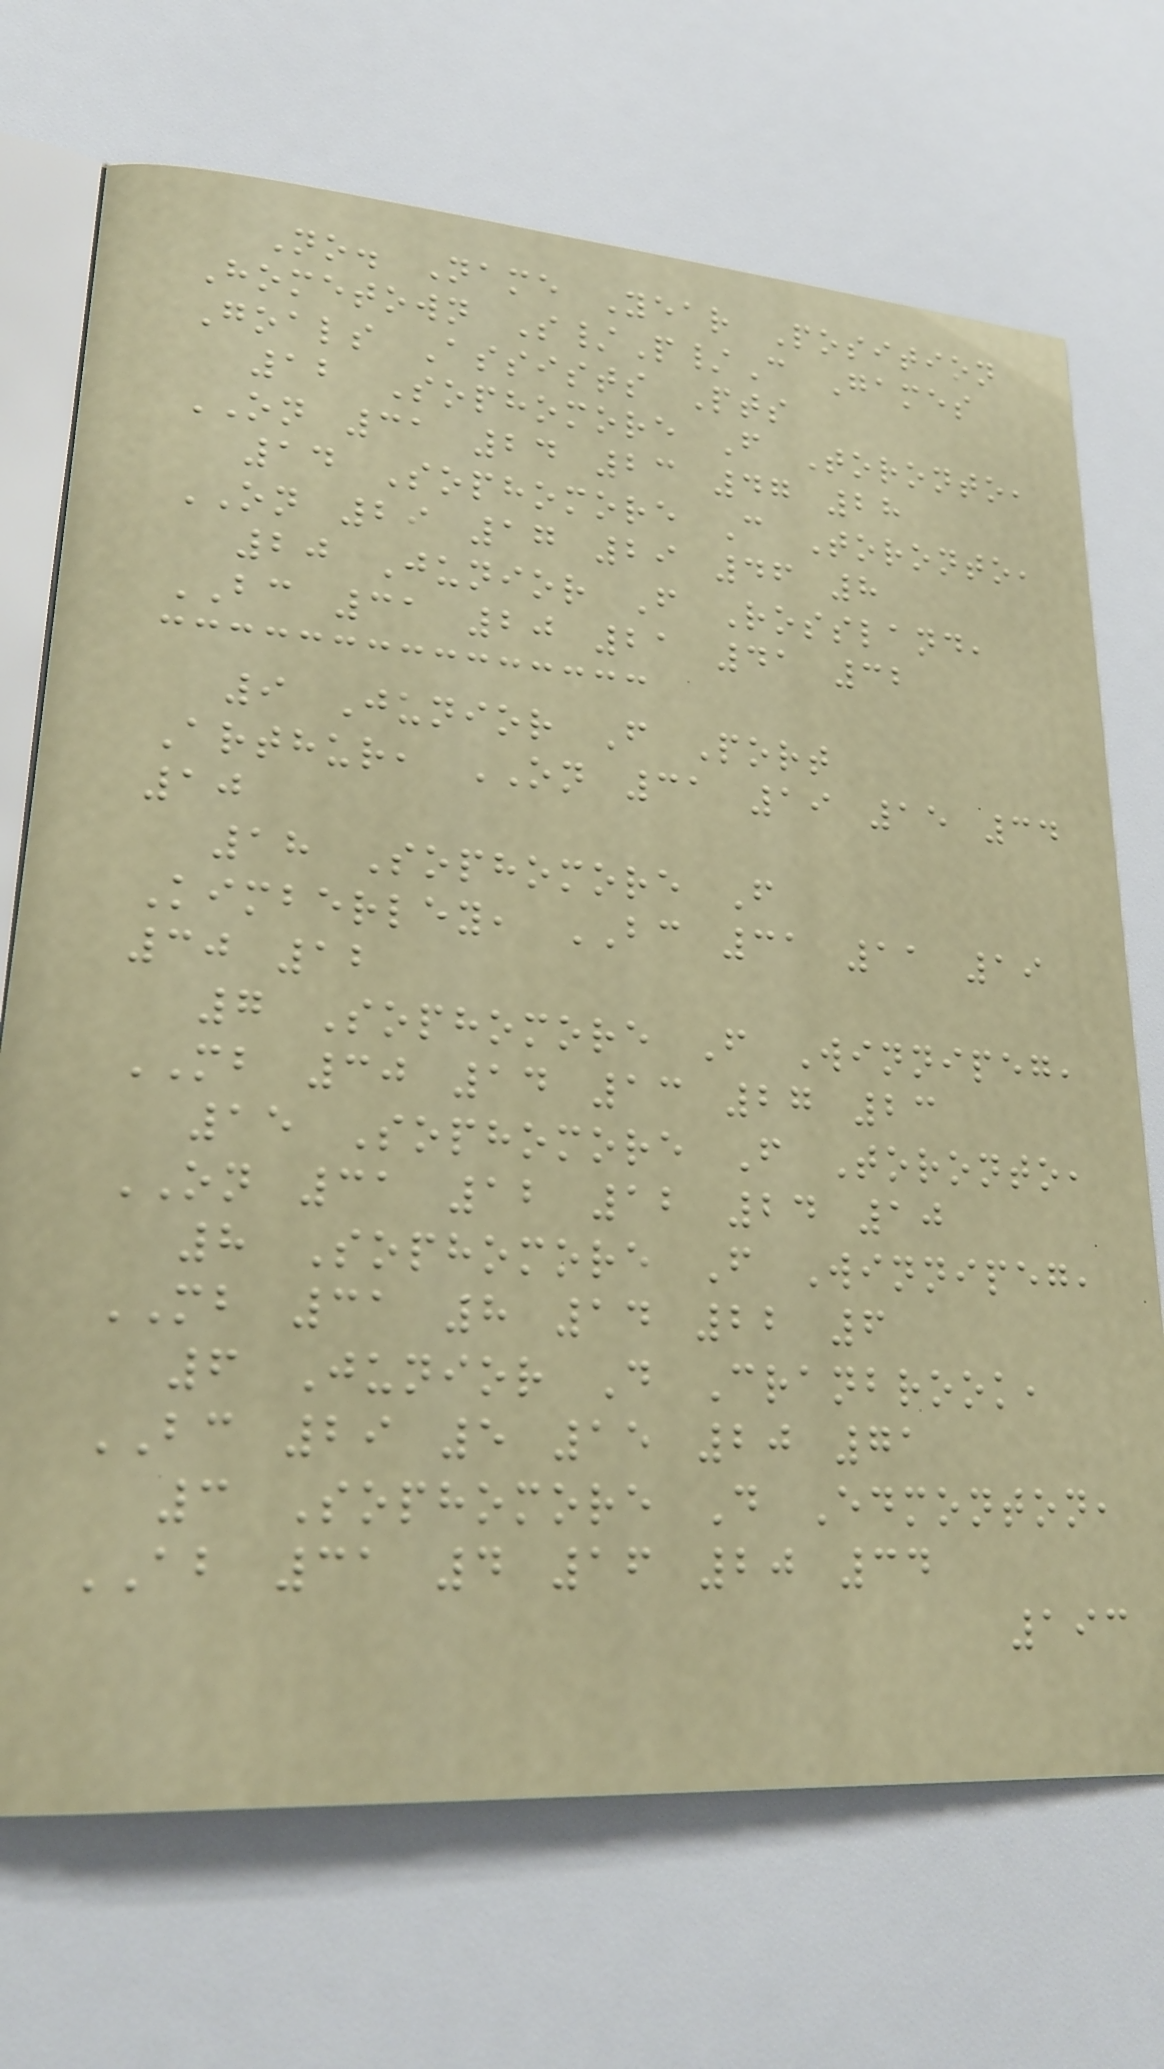No. Name Year Position
Hometown S/P/C Games
Goals Assists Pts
12 Sophomore F Toronto,
ON 31 24 23 47 28
14 Sophomore C Toronto,
ON 29 17 29 46 8
20 Junior F Rossland,
BC 31 20 21 41 32
9 Junior F Port
Arthur, ON 31 19 15 34
10
18 Sophomore F
Kimberley, BC 31 11 19
30 12
7 Sophomore F Winnipeg,
MB 30 14 13 27 23
15 Sophomore F Toronto,
ON 31 12 12 24 10
8 Sophomore F Winnipeg,
MB 31 8 14 22 6
6 Junior D Cranbrook,
BC 29 5 15 20 71
3 Sophomore D Edmonton,
AB 31 4 16 20 34
193
